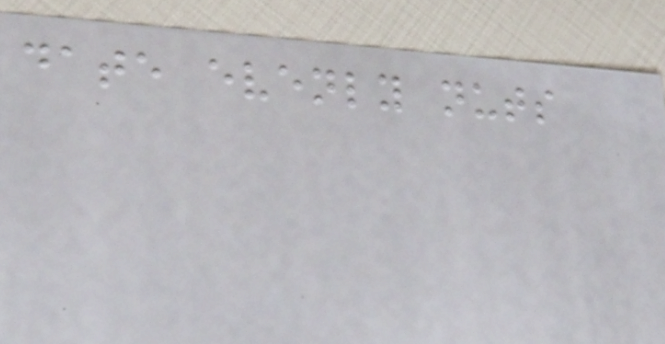date evenly nuts
